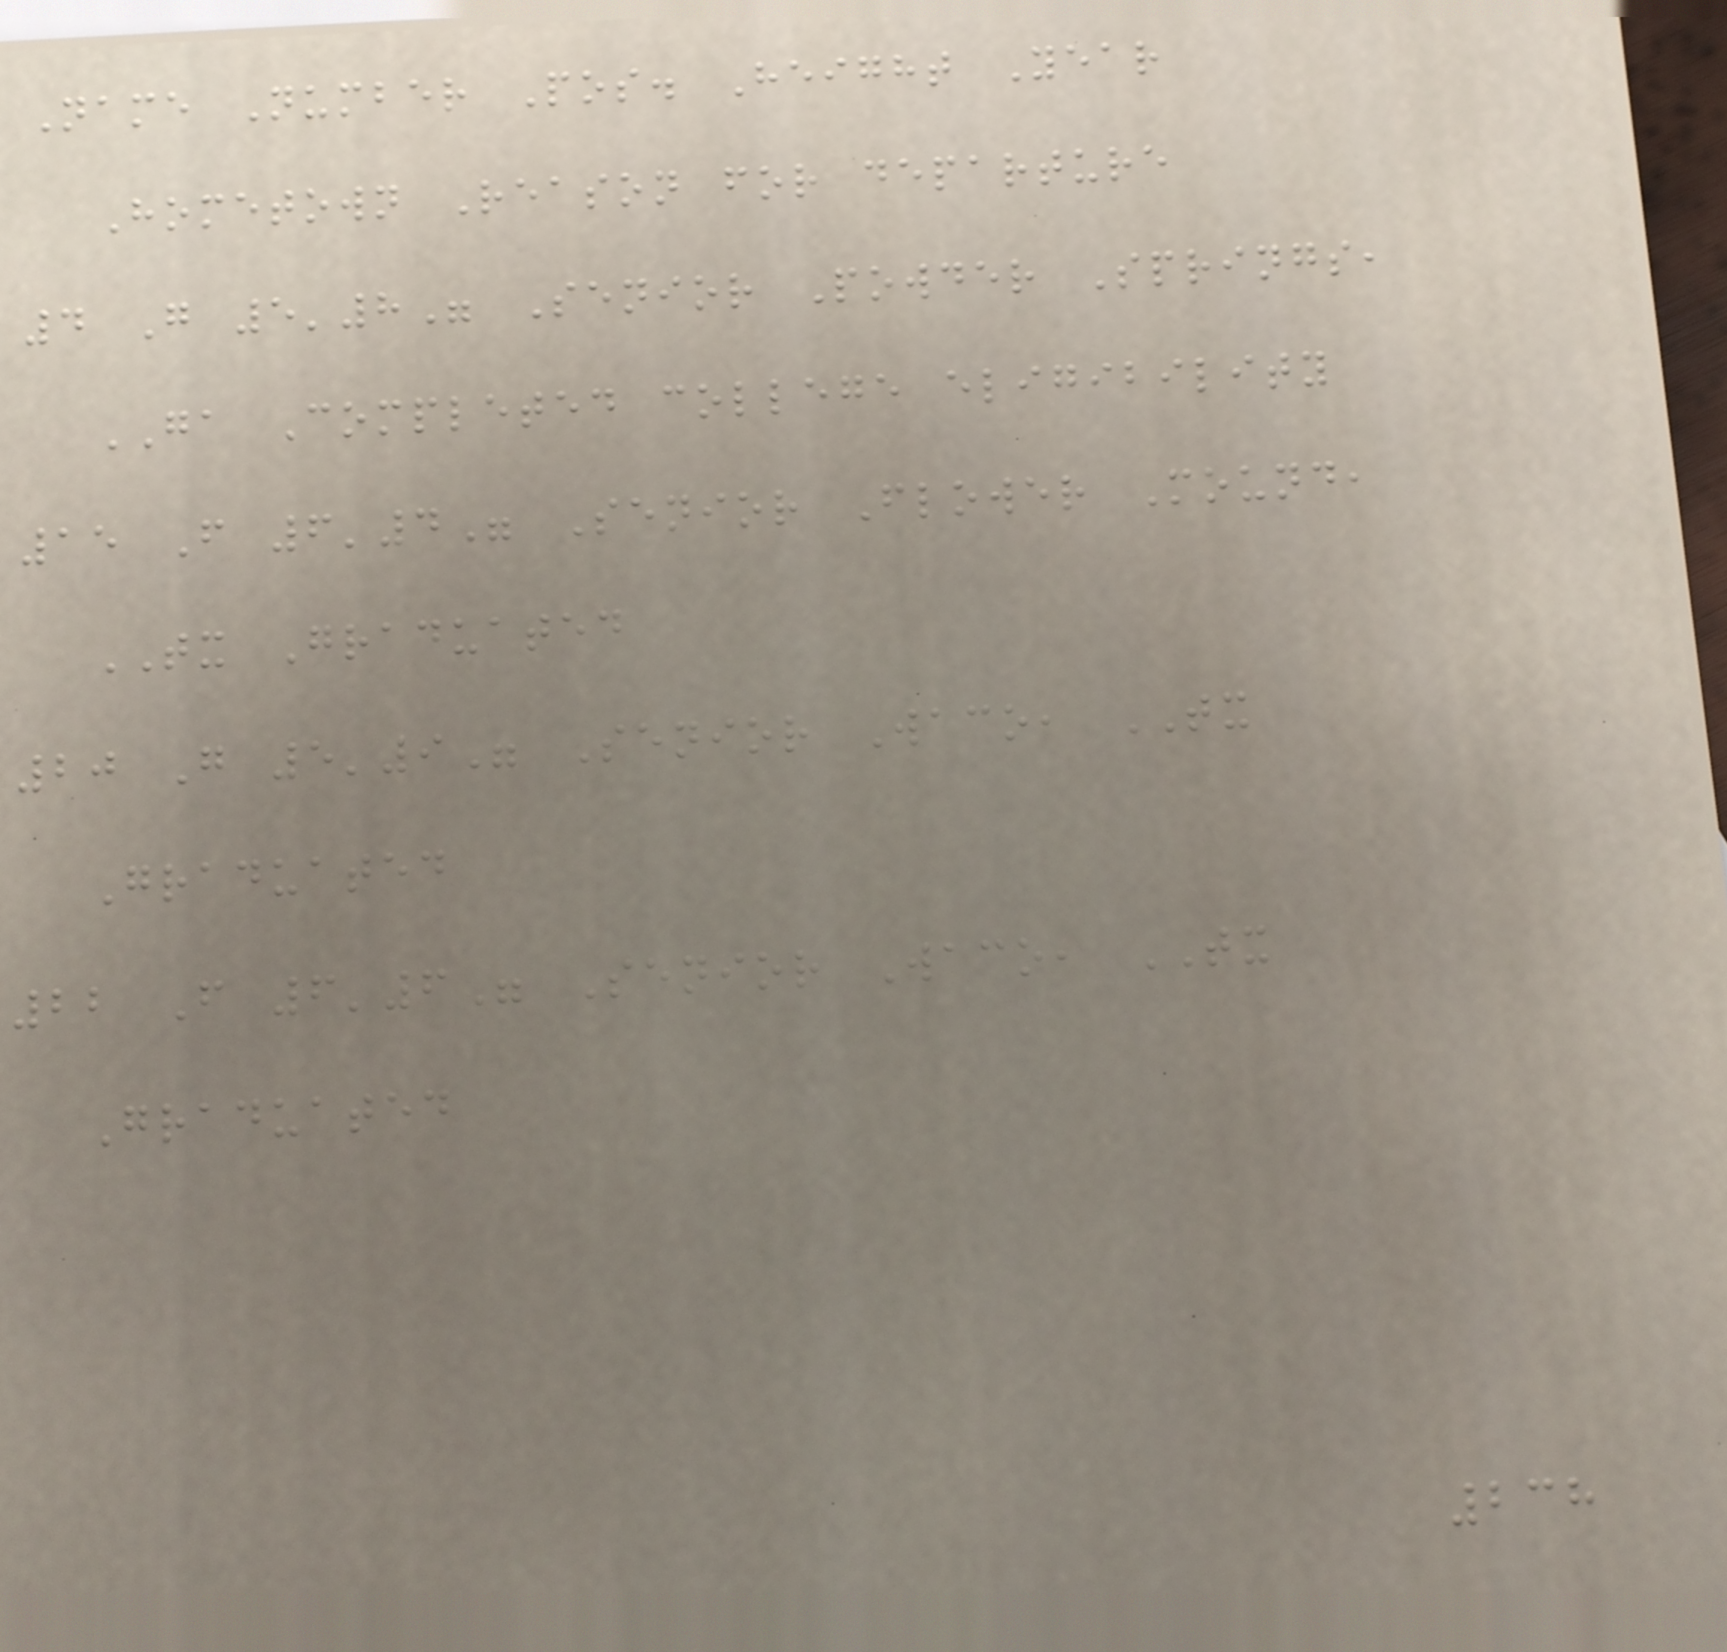Name Number Pos. Height Year
Hometown Reason for departure
4 G 5'8" Senior Powder Springs,
GA Completed college eligibility
15 F 6'4" Senior Flower Mound,
TX Graduated
20 G 5'9" Senior Waco, TX
Graduated
22 F 6'6" Senior Waco, TX
Graduated
238
